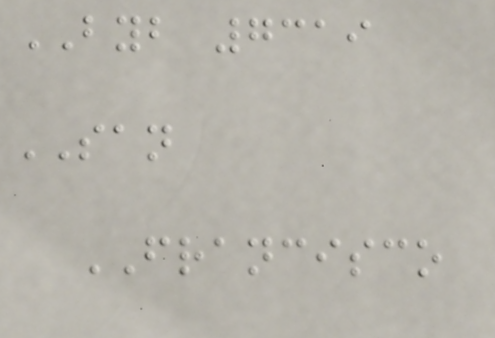BYB 7319
SAN
FRANCISCO
